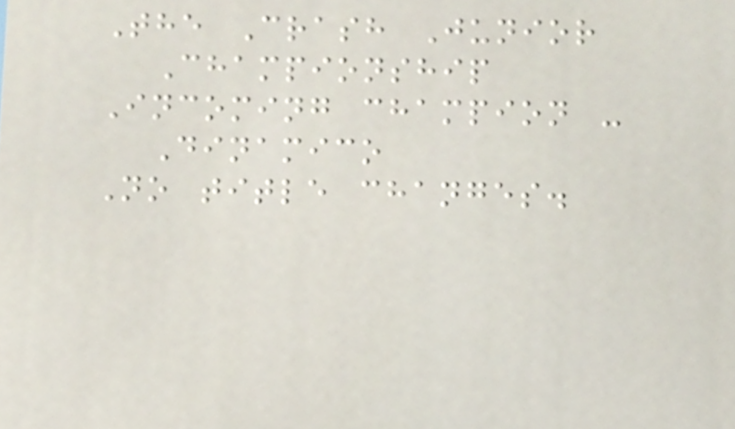The Crash Junior
Championship
Incoming champion -
Dinamico
No title changes.
